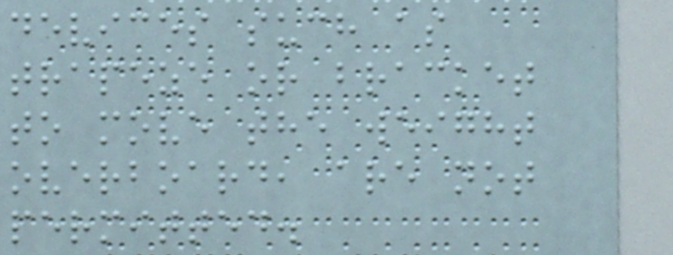devices such as
trapeze or bracket
to move the weight
overboard, are not
permitted.
